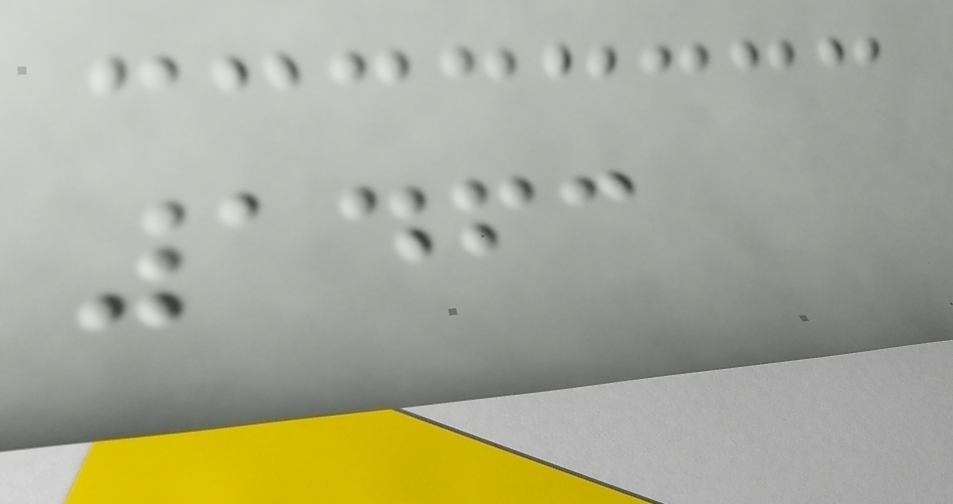1463
